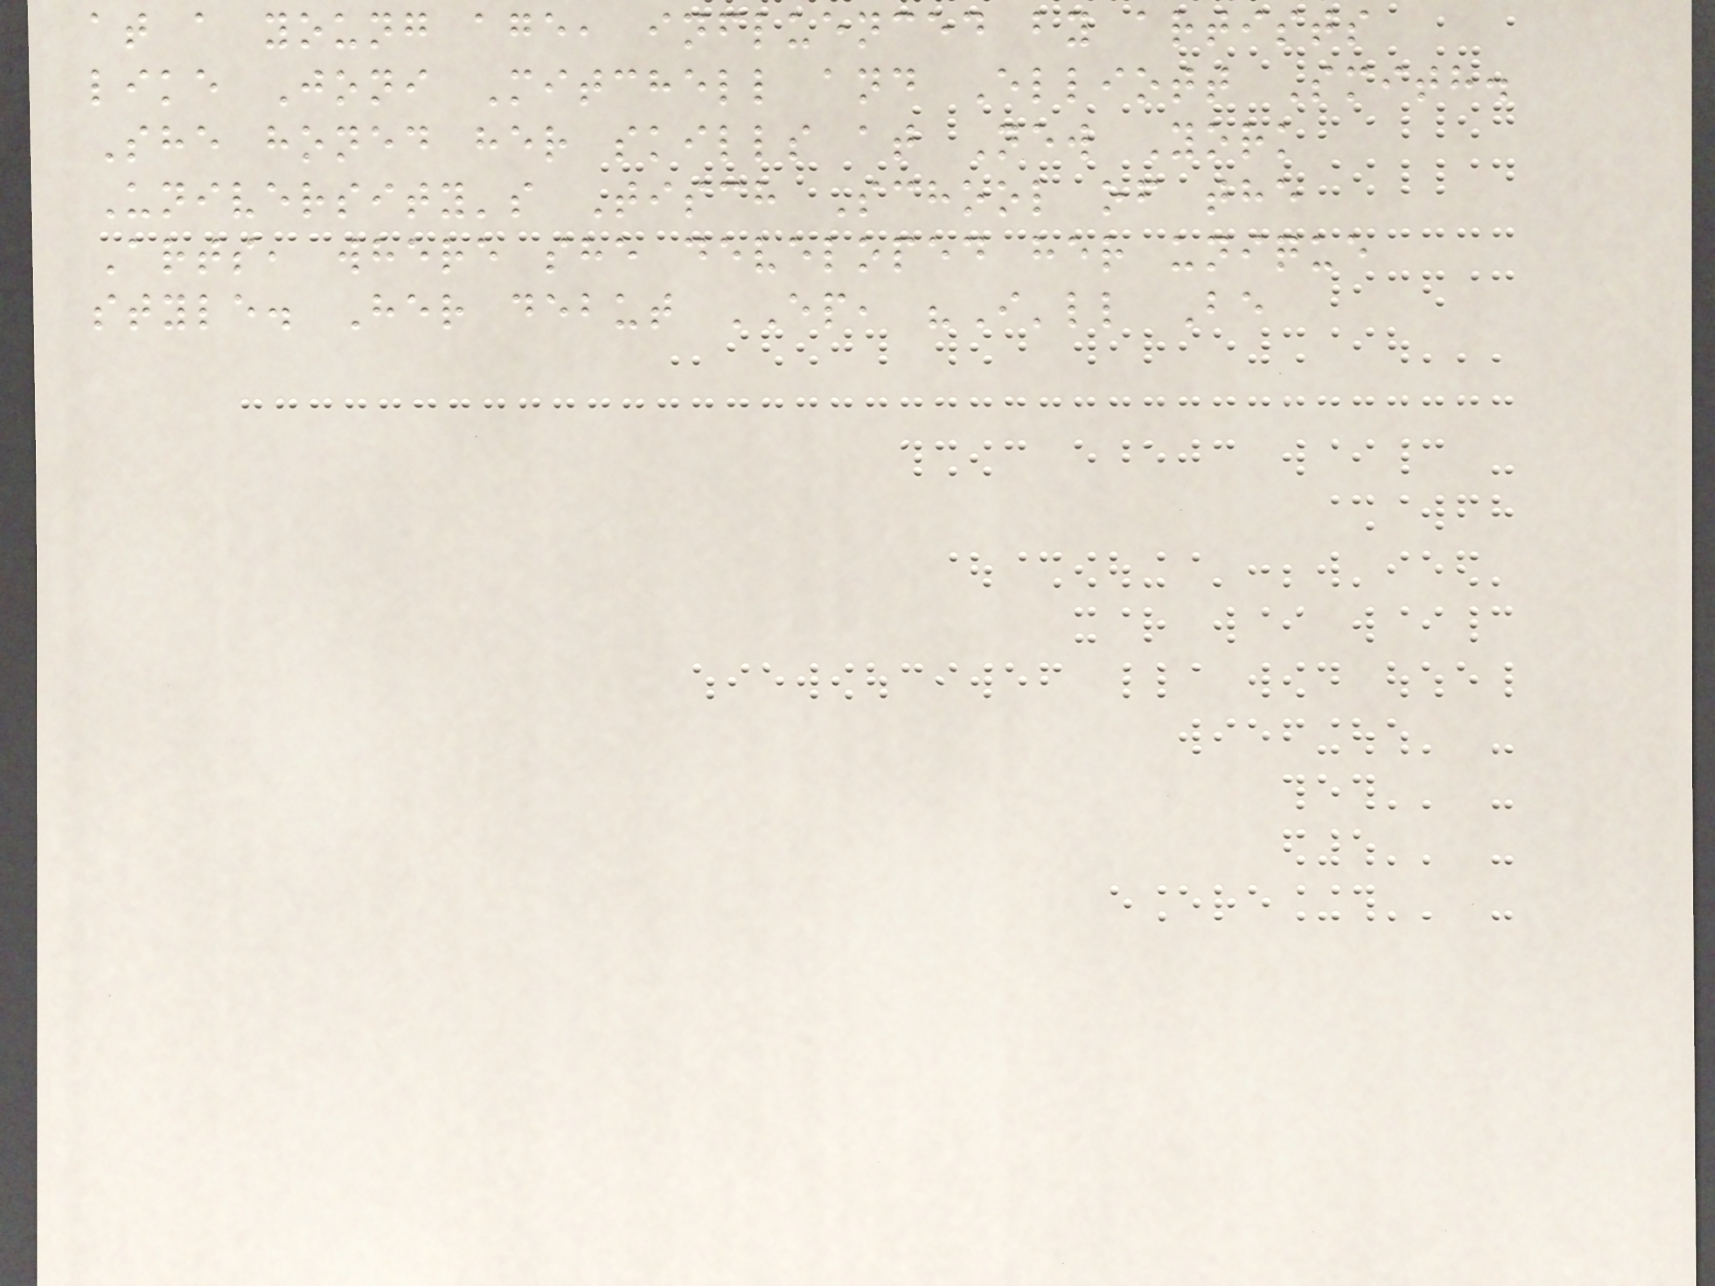at a young age, influenced by artists
like Joni Mitchell and Elliott Smith.
She honed her skills at New York
University's Tisch School of the
Arts, where she developed her unique
style. Her debut EP, "I'll Be
